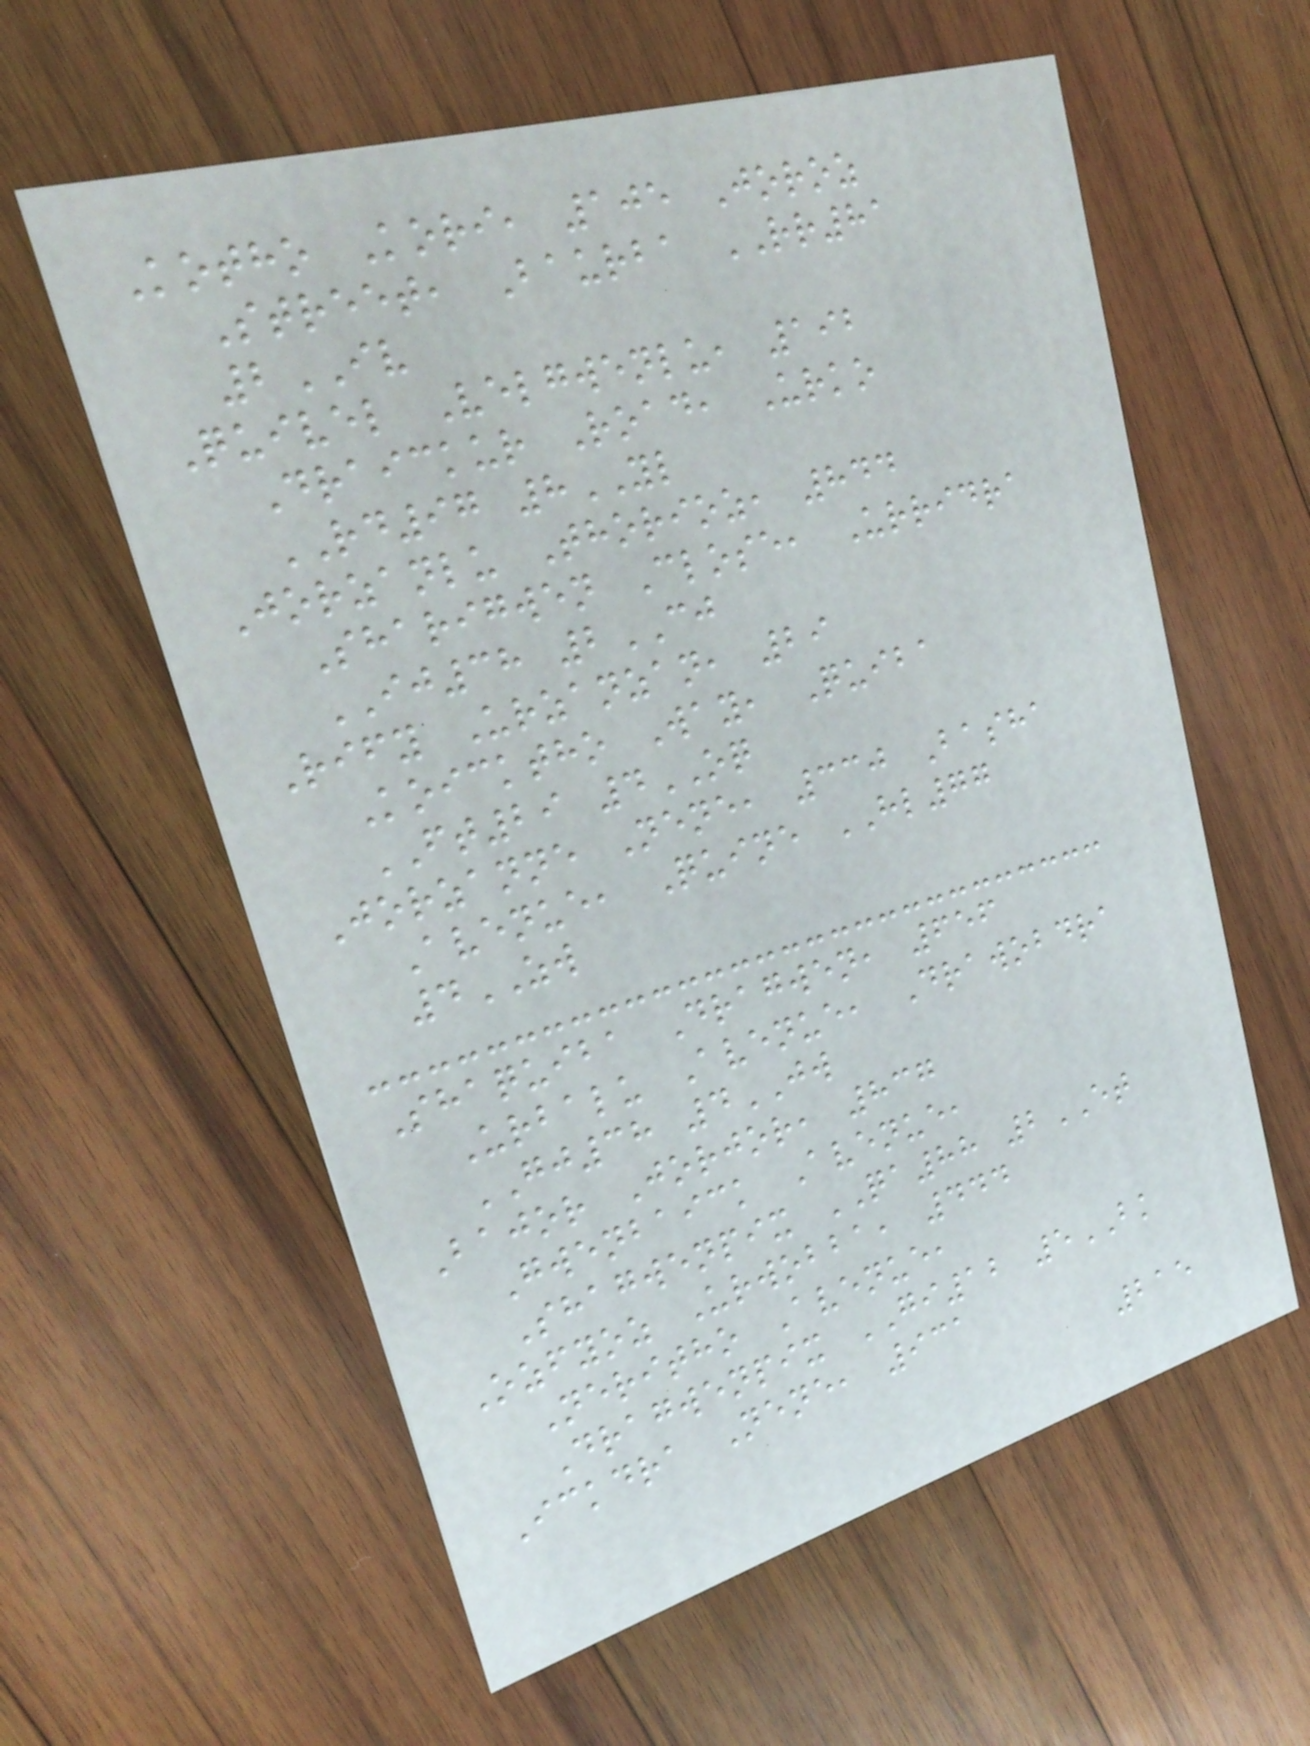Kotho Kori, 105 Joroz
Street, Baurba RR81
2IV
Quivel Velgwenlu, 192
Draickur Road, Urko
RD97 8YL
Jorzanlu Thorioz, 844
Sharigwen Close, Urridra
IJ38 2CJ
Rify Urzanzan, 29
Koicktho Way, Quiba
FT29 4OQ
Jorzanne Nene, 330 Basha
Avenue, Quine HL77
4ZW
Shaquiba Dragwen, 656
Urbalu Avenue, Drawobdra
GJ38 4JW
Bajor Jorjor, 837
Gwenbaick Avenue,
Shagwenpix QA88 2ET
Ozfyoz Urwobba, 444
Neritho Avenue,
Dragwenpix GI12 5BK
Ickdra Nene, 931
215
